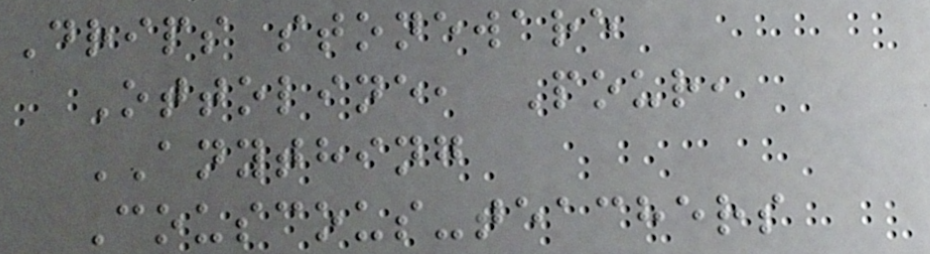Drips stoneware
Ottoline, Pour,
ANYTHING
Couscous-teachers
